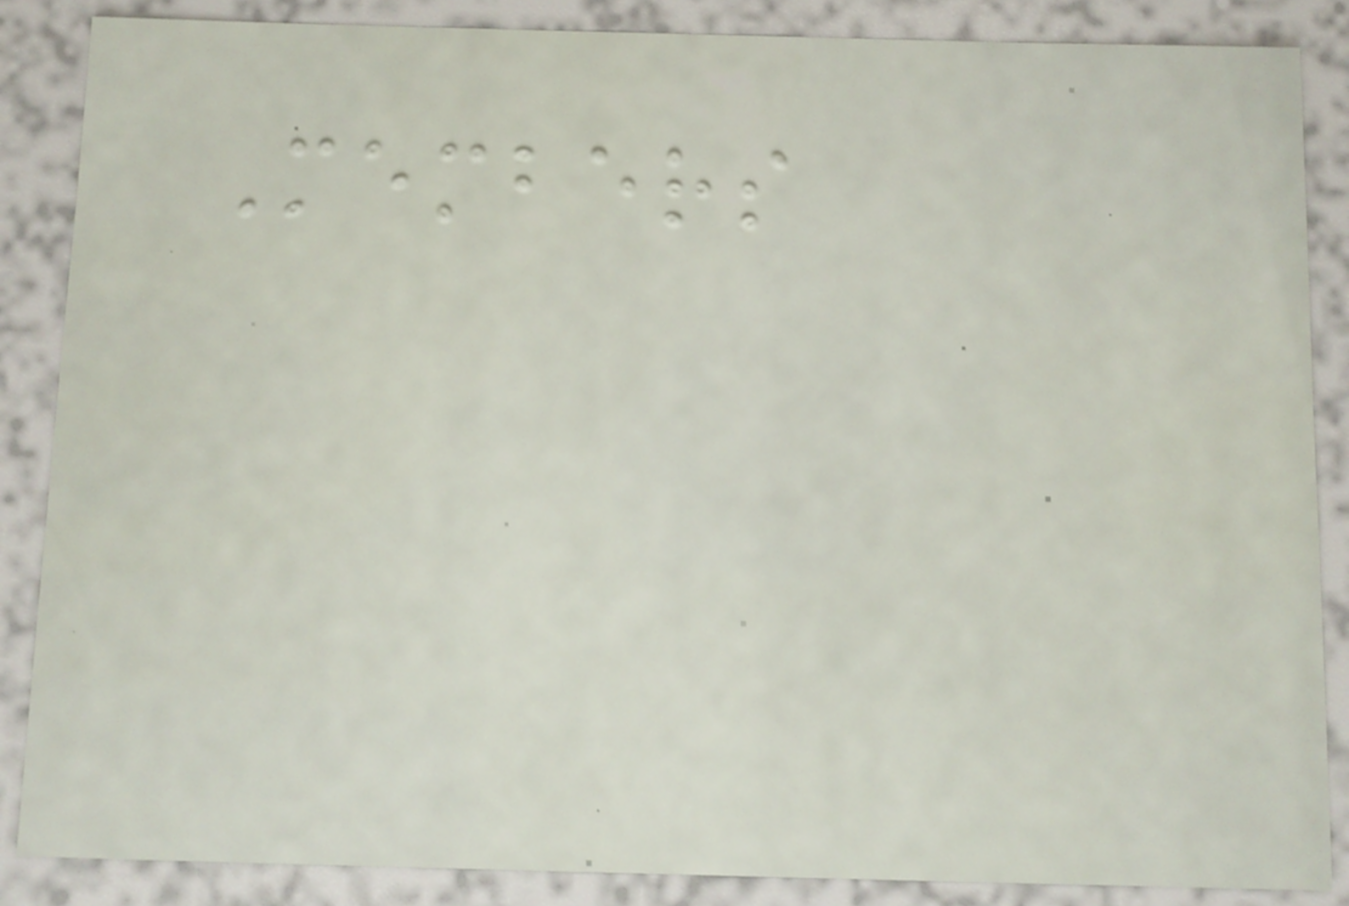Members
